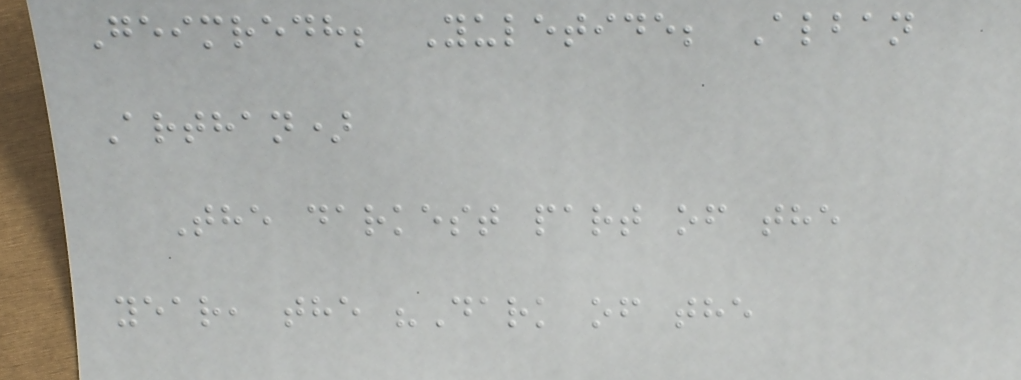Geimredh; Yuletide; Alban
Arthan)
The darkest part of the
year, the "Dark of the
